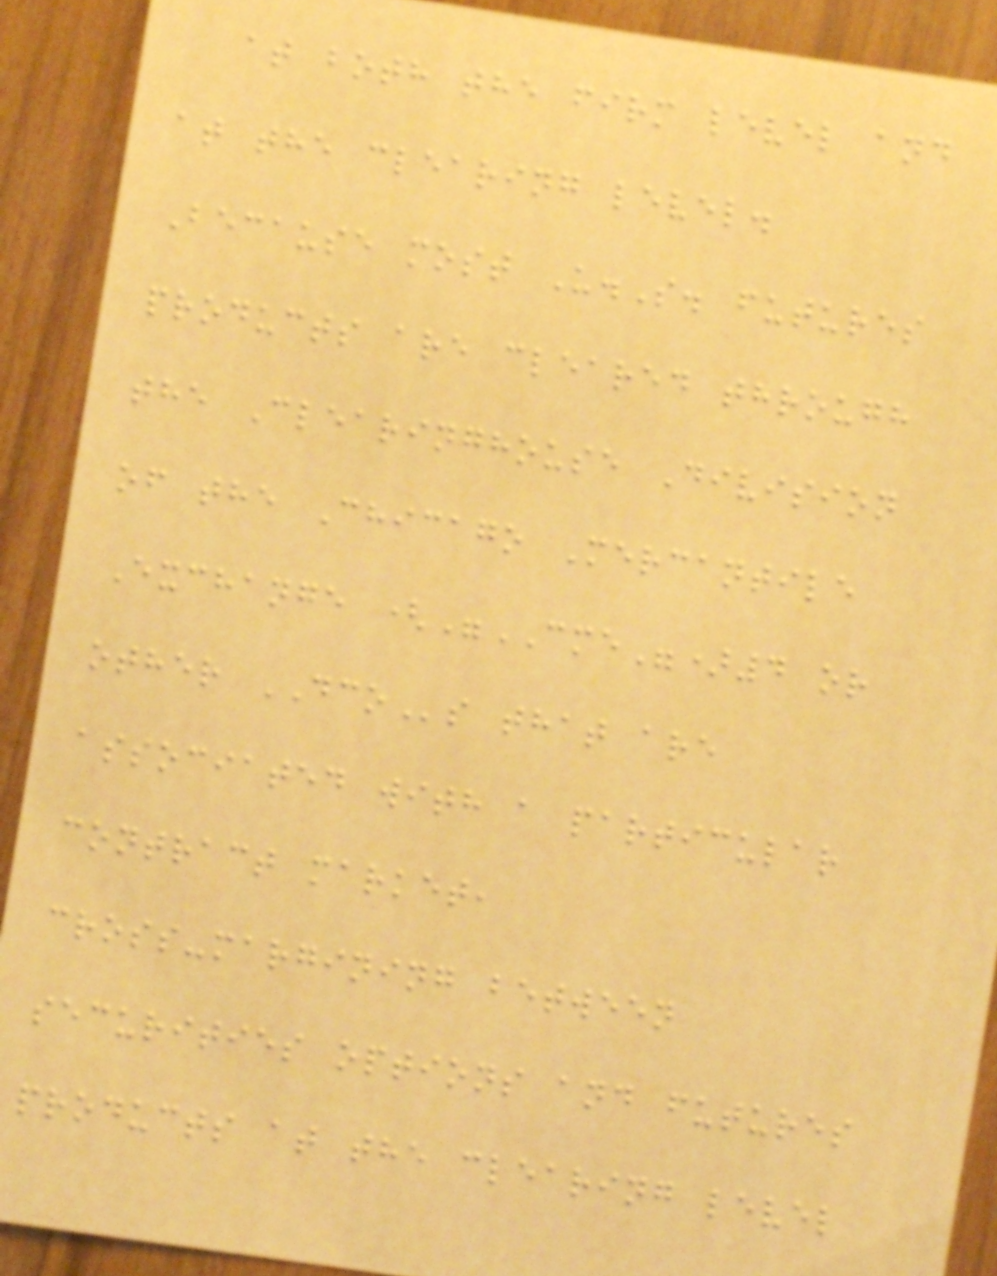at both the firm level and
at the clearing level.
Because most U.S. futures
products are cleared through
the Clearinghouse Division
of the Chicago Mercantile
Exchange ("CME")4 or
other DCOs that are
associated with a particular
contract market,
cross-margining between
securities options and futures
products at the clearing level
